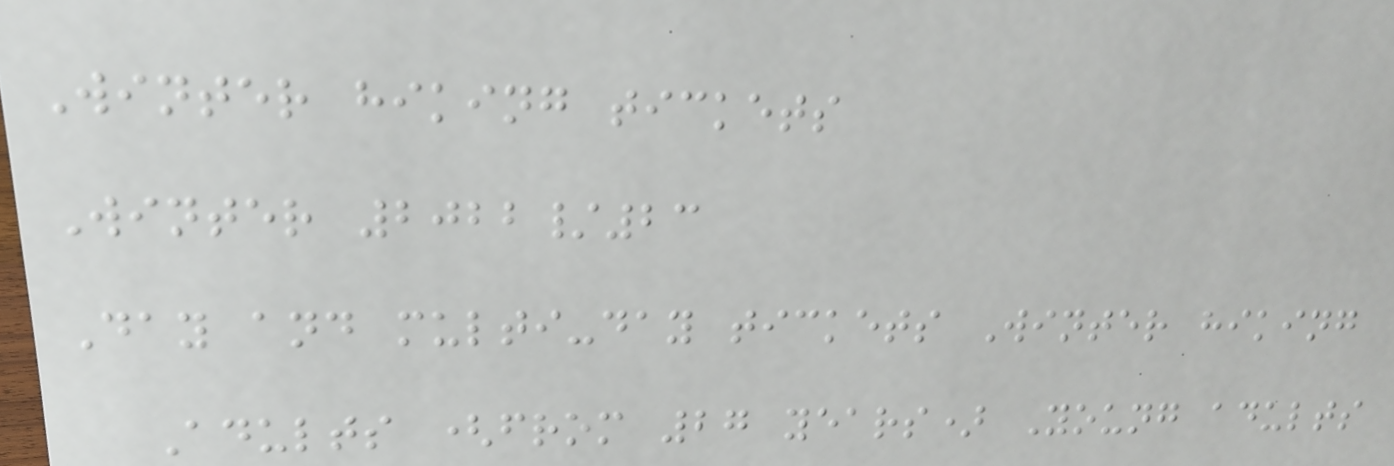Winter hiking tickets
Winter 2022/23
Day and multi-day tickets Winter hiking
Adults (from 27 years) Young adults
